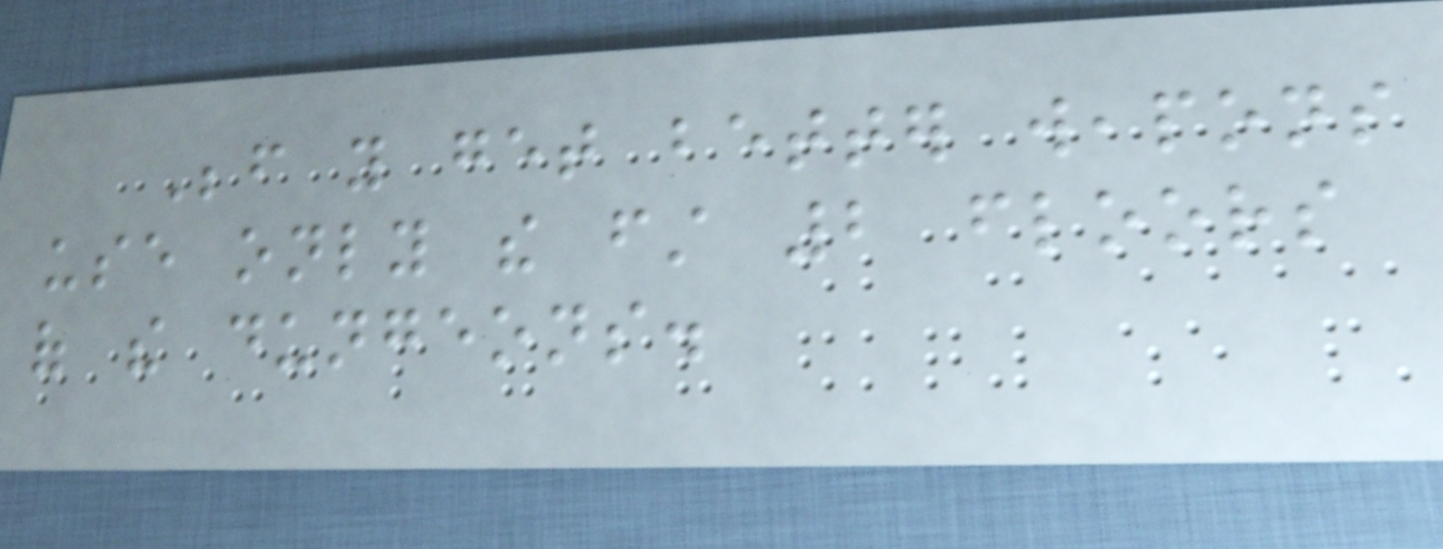Before you get better weapons
use only the first 2 floors
of the dungeons.
